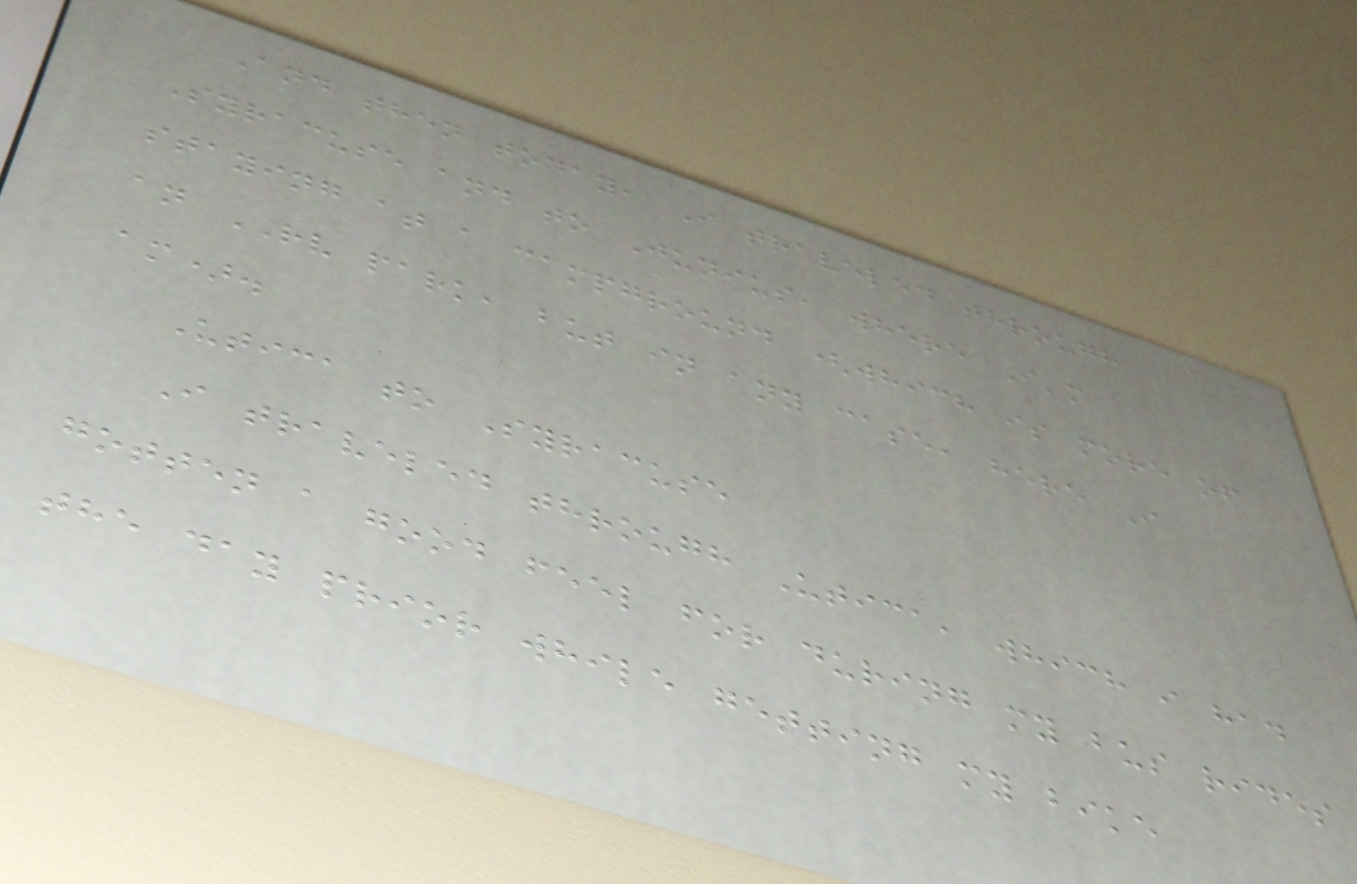And then today, I traveled through
Syracuse and to Junius, where I'm
staying at a campground (which is more of
an RV park, but in any case, here I
am).
Utica to Syracuse
I traveled through Utica, which i had
gotten a good feel for during my bus rides
the day prior while getting my bike
